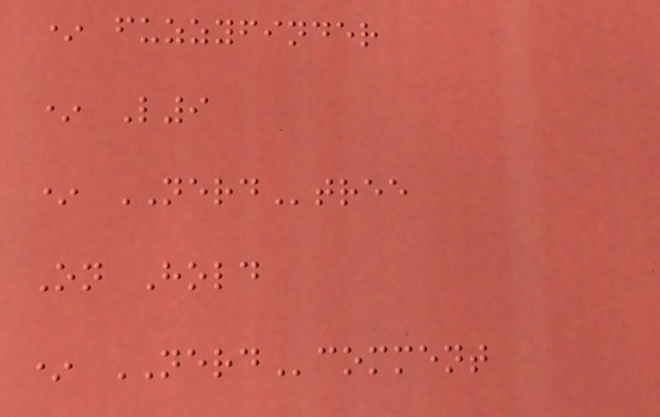* fuzzyfinder
* L9
* NERDtree
On Hold
* NERDcomment
